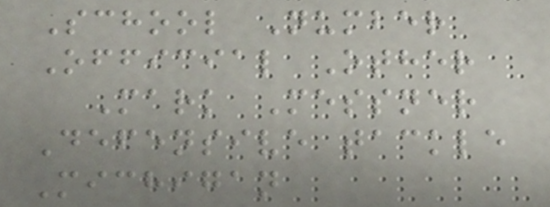School Number
Official Other
Mark Messner
Defensive tackle
Michigan
